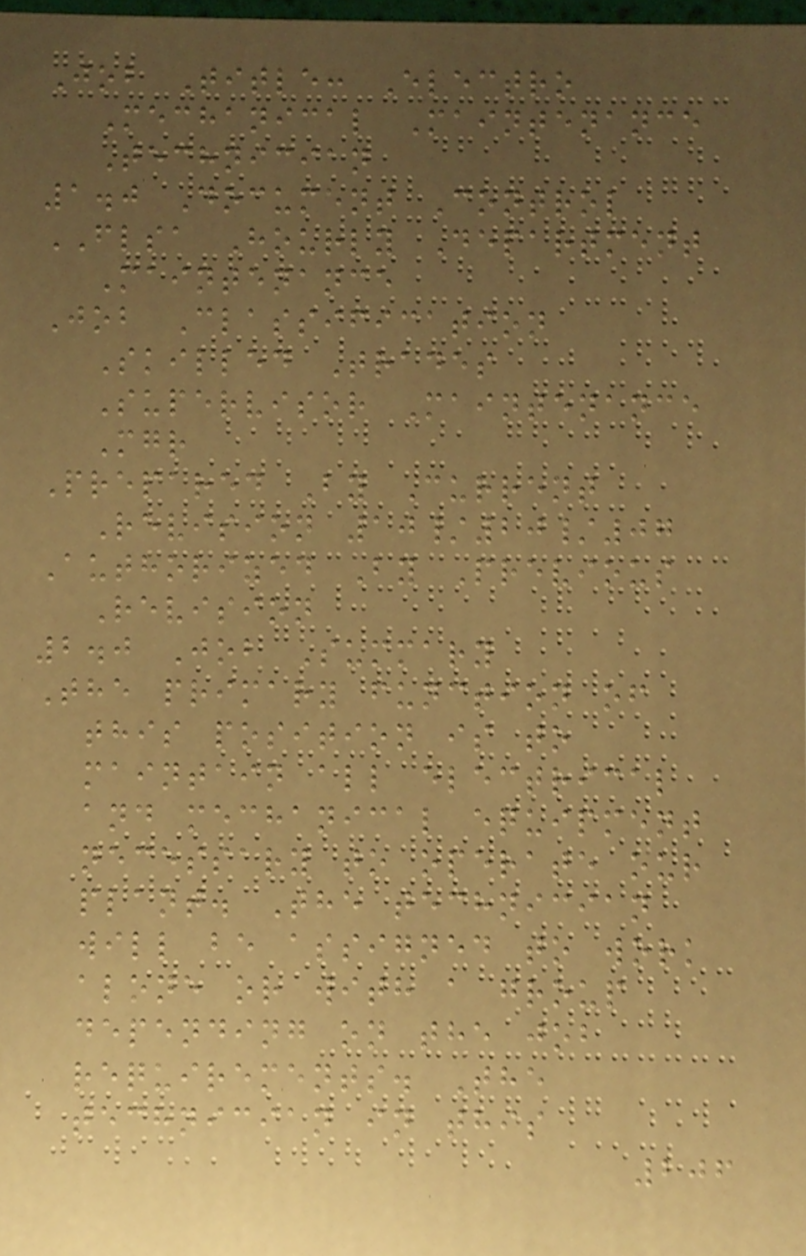Job Title: Electro
Mechanical Maintenance
Technician
1.0 Document Control
FLSA Hourly Department
Maintenance
Job Classification
Skilled Trades
Supervisor Maintenance
Mgr
Prepared By Current
Revision 10/20/07
Authorized By Previous
Revision
2.0 Job Summary
The primary function of
this position is to
maintain all electrical
and mechanical equipment
necessary to operate our
plant. The technician
will be assigned to work
alone or with a group
depending on the job
requirements. The
technician in this
206
